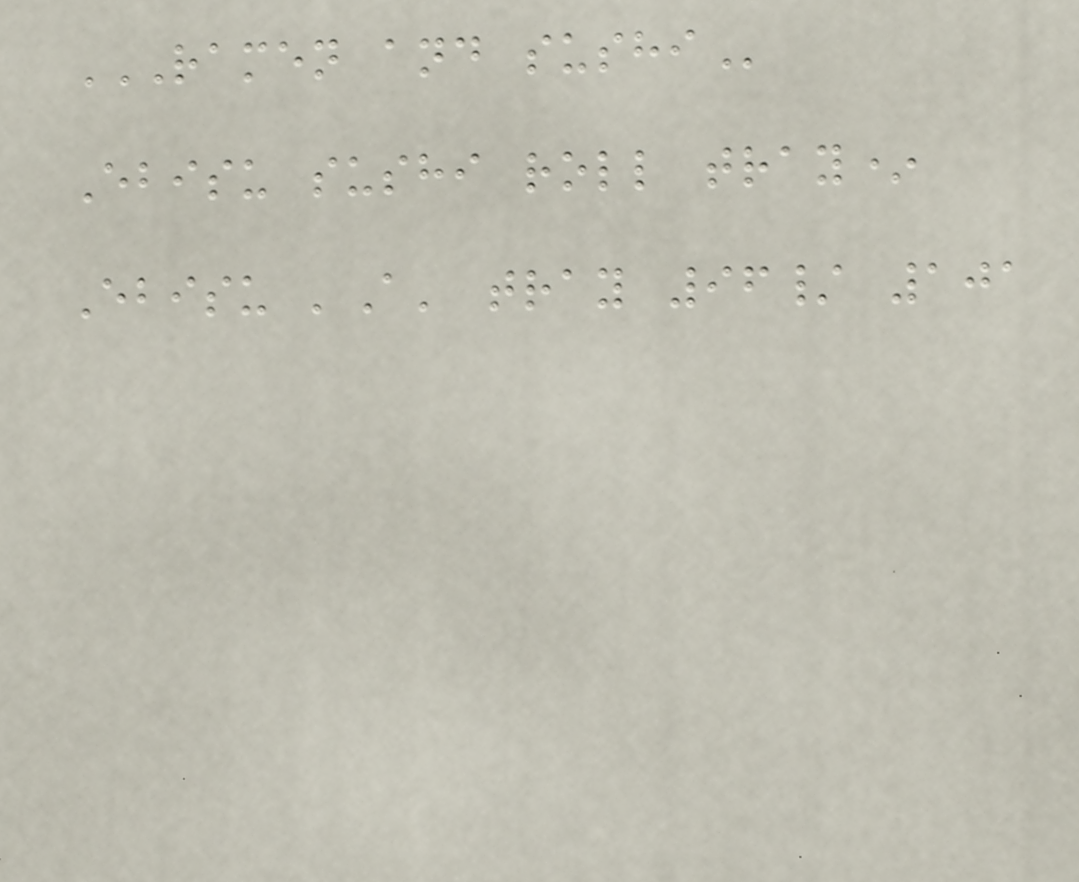RAMEN AND SUSHI
Ebisu sushi roll tray*
Ebisu 'A' tray 96/ 101
